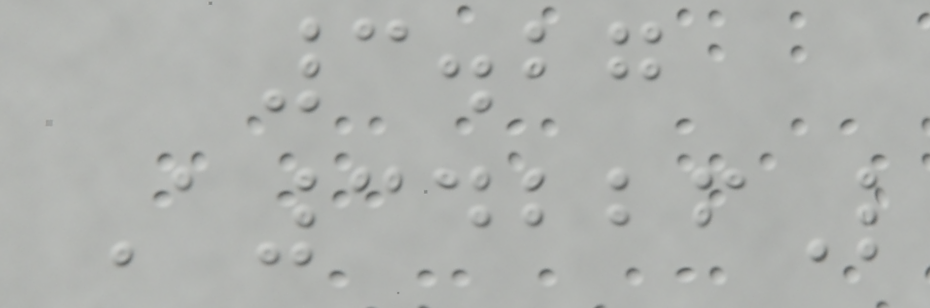3.27
A34226L
